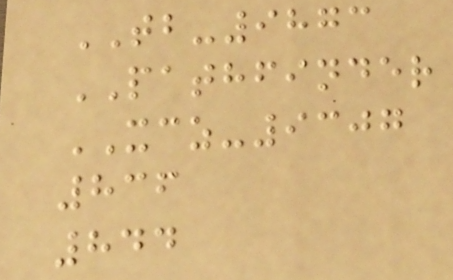TB-9873
PATHFINDER
XCZ-9307
836
844
